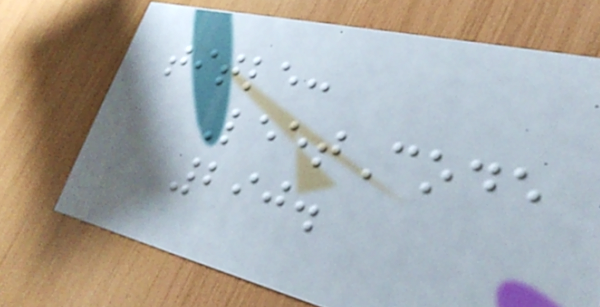title:
LeetCode
290.
